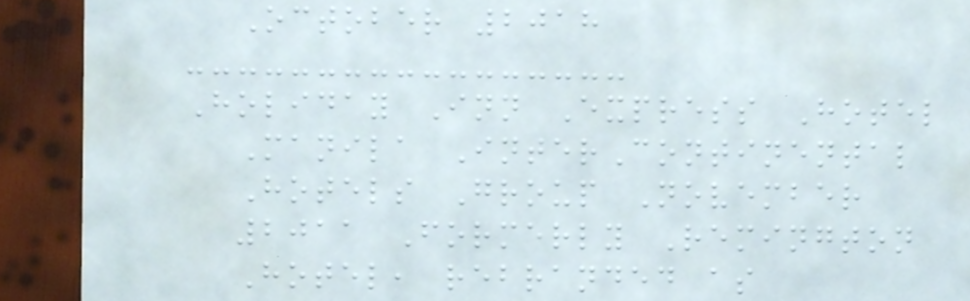October 2018
Holiday Inn Express Hotel
Manila InterContinental
Hotels Group November
2011 Formerly Remington
Hotel, rebranded as
